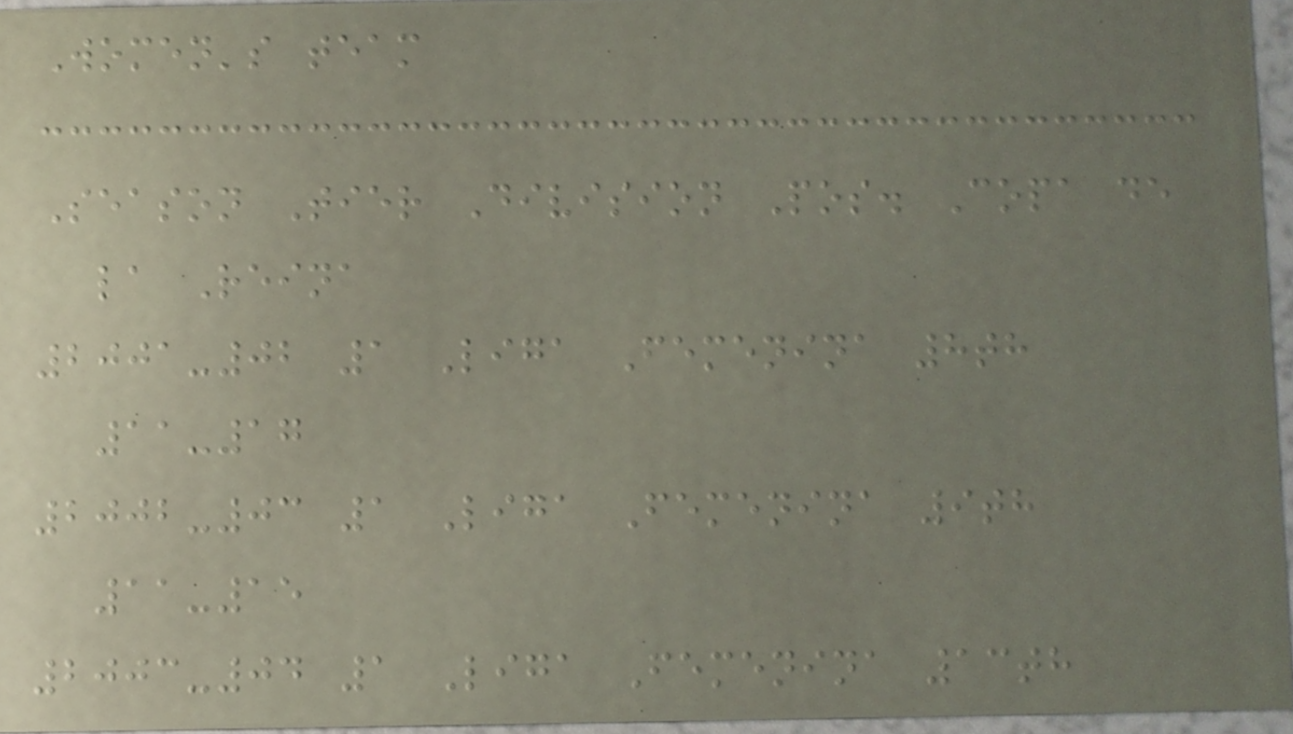Women's team
Season Tier Division Pos. Copa de
la Reina
2001-02 1 Liga Femenina 8th
11-17
2002-03 1 Liga Femenina 9th
11-15
2003-04 1 Liga Femenina 13th
